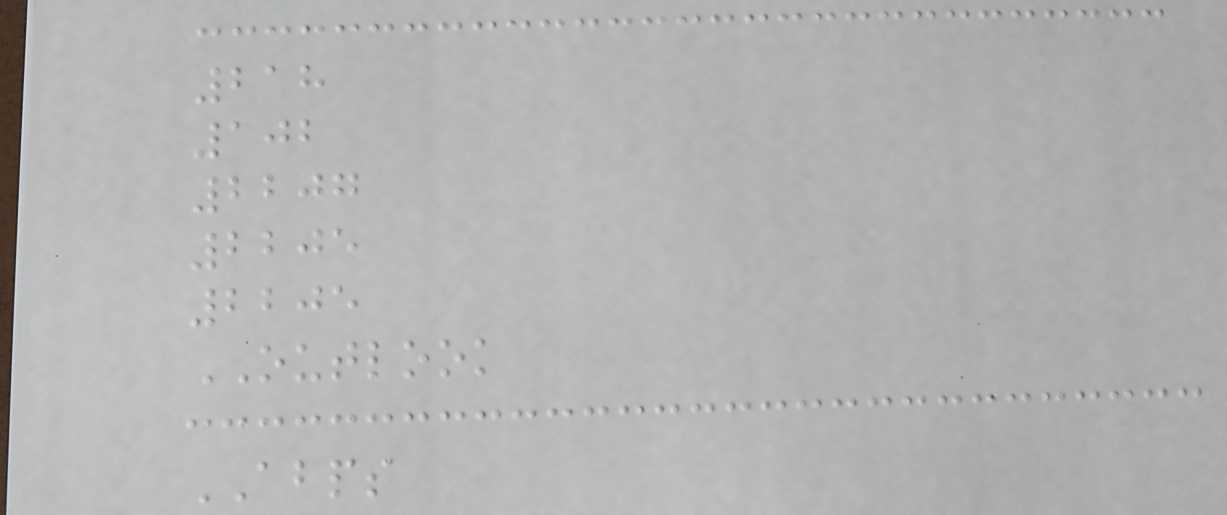218
102
2207
2205
2205
OUTLOOK
ABPS
